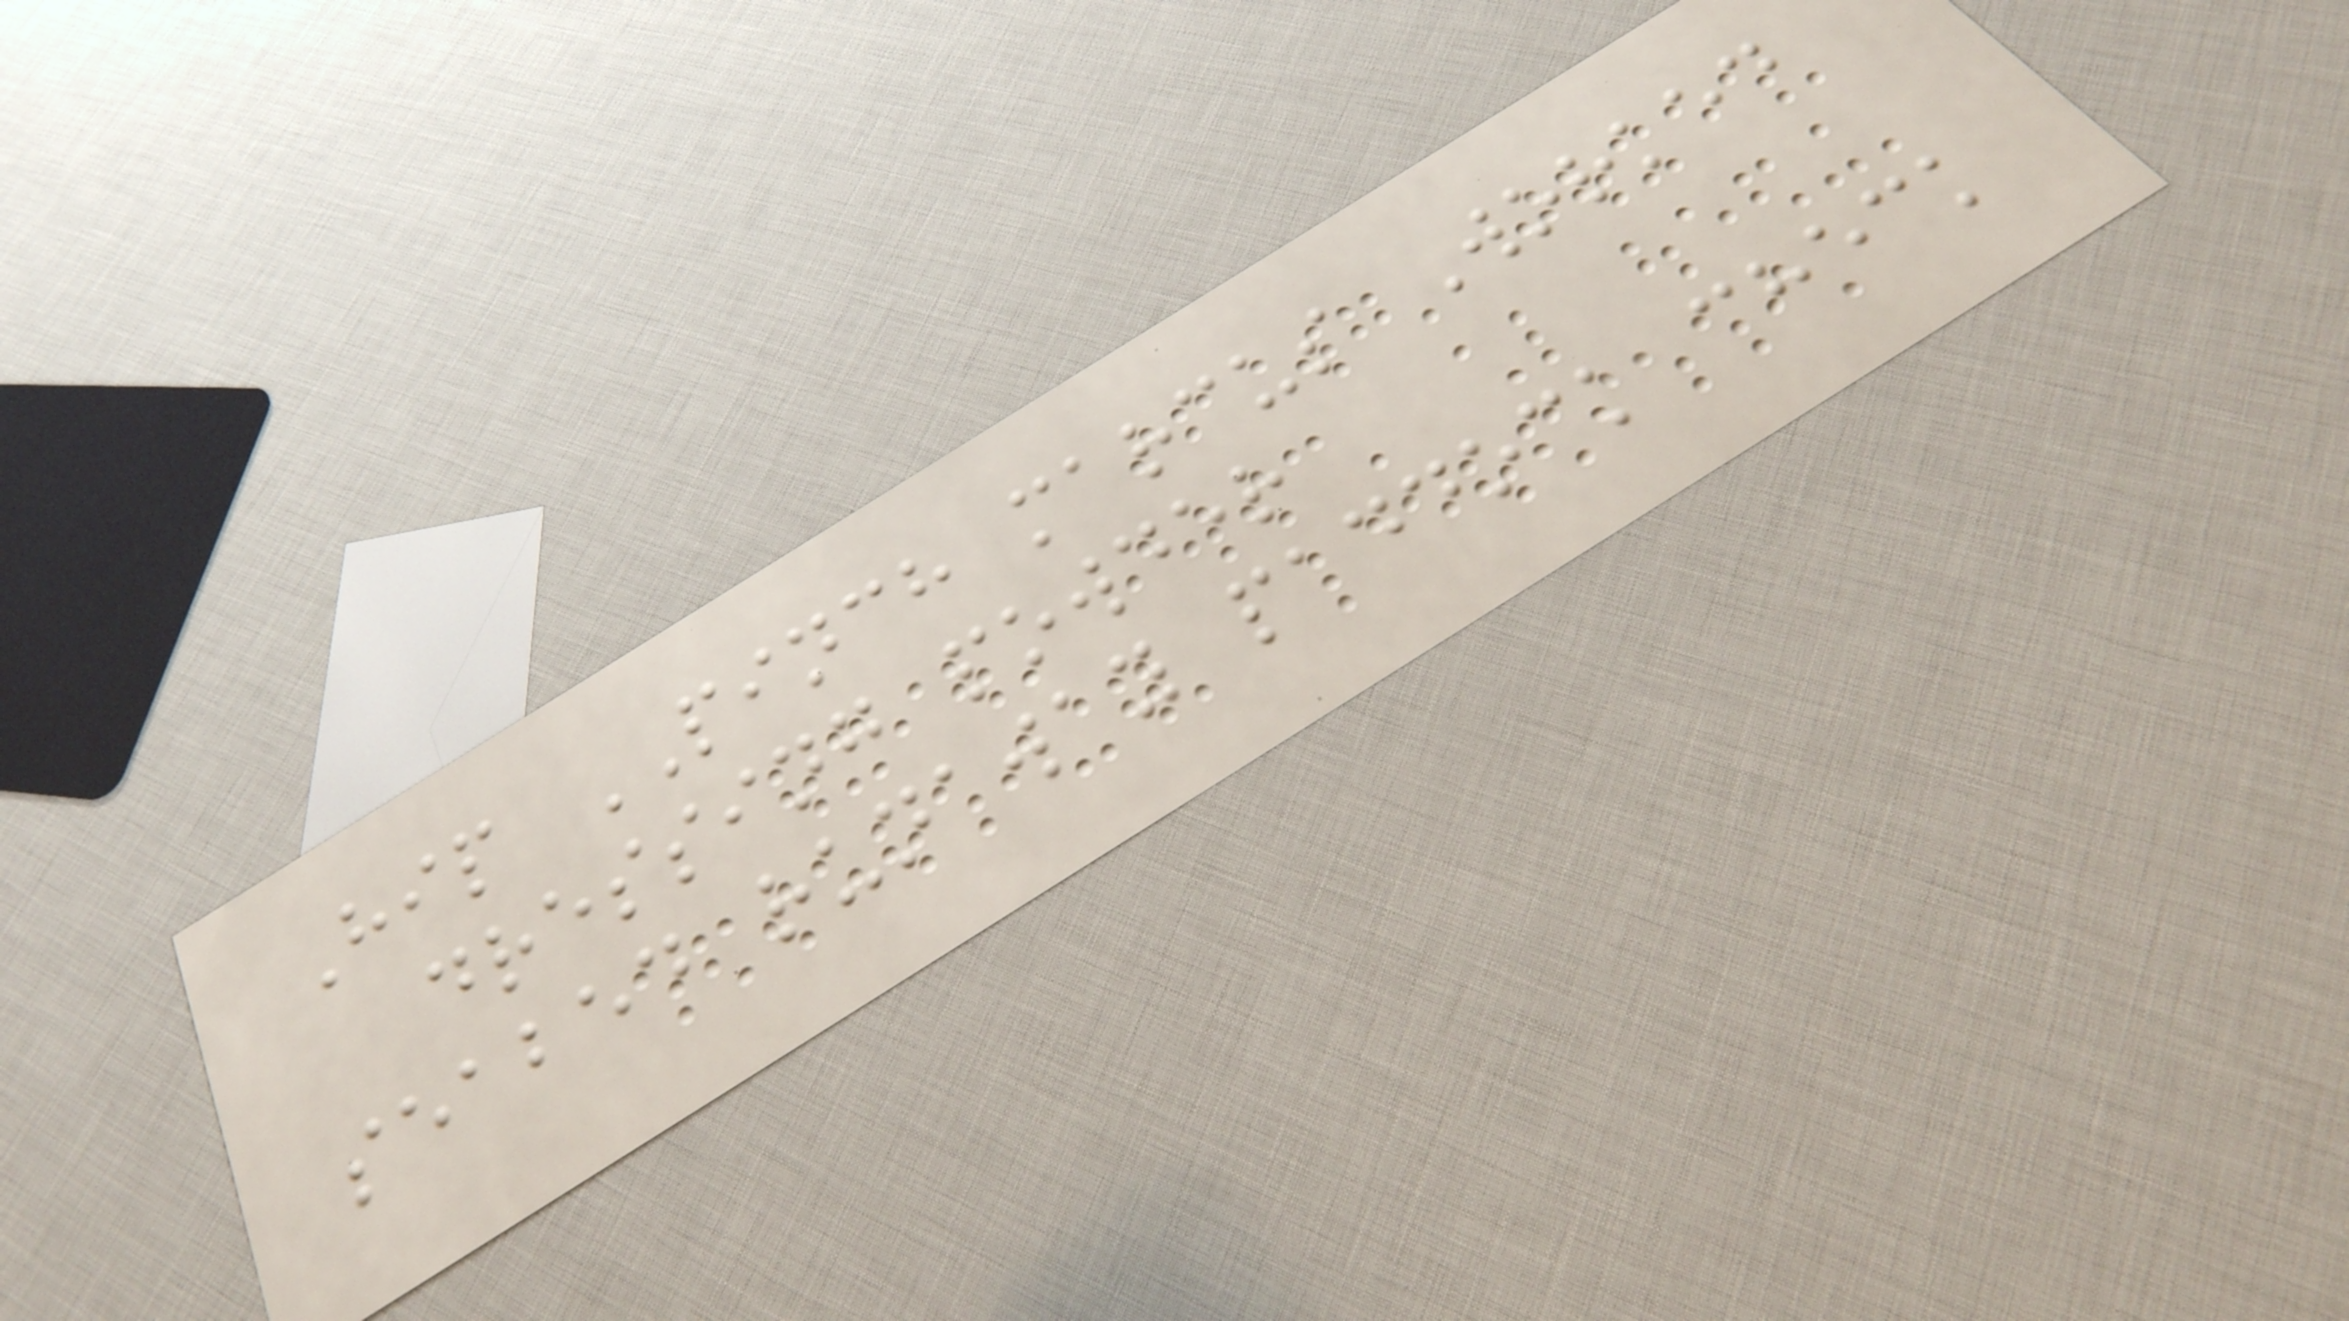Hip PINCH marcus Worked
dressing powder
seabed runaway paddock check
